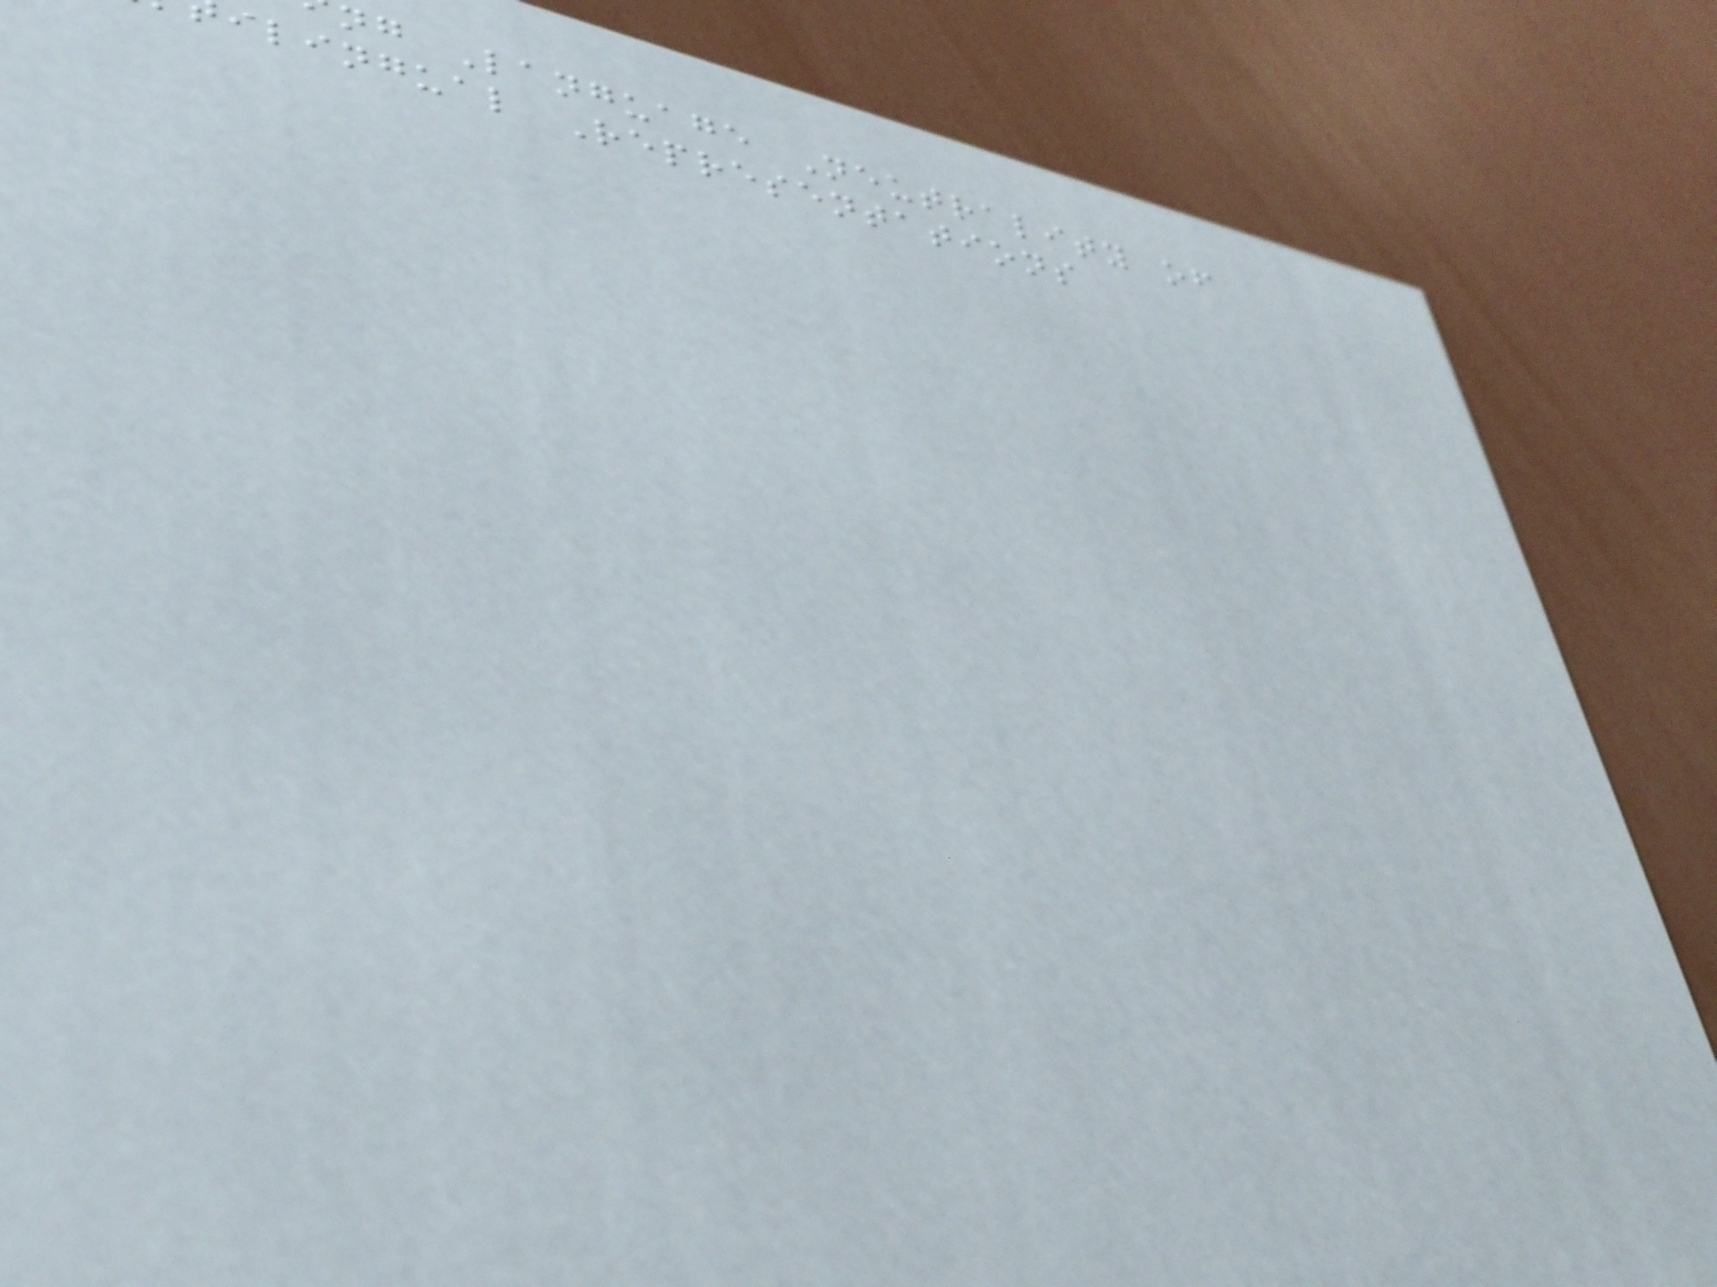ng Language Neutrality of
ilingual Representations
